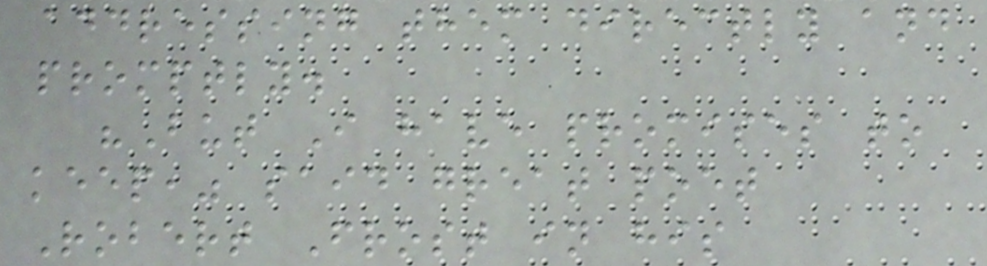addressing them directly and
promptly.
"But I have promises to
keep," said great poet
Robert Frost in his
